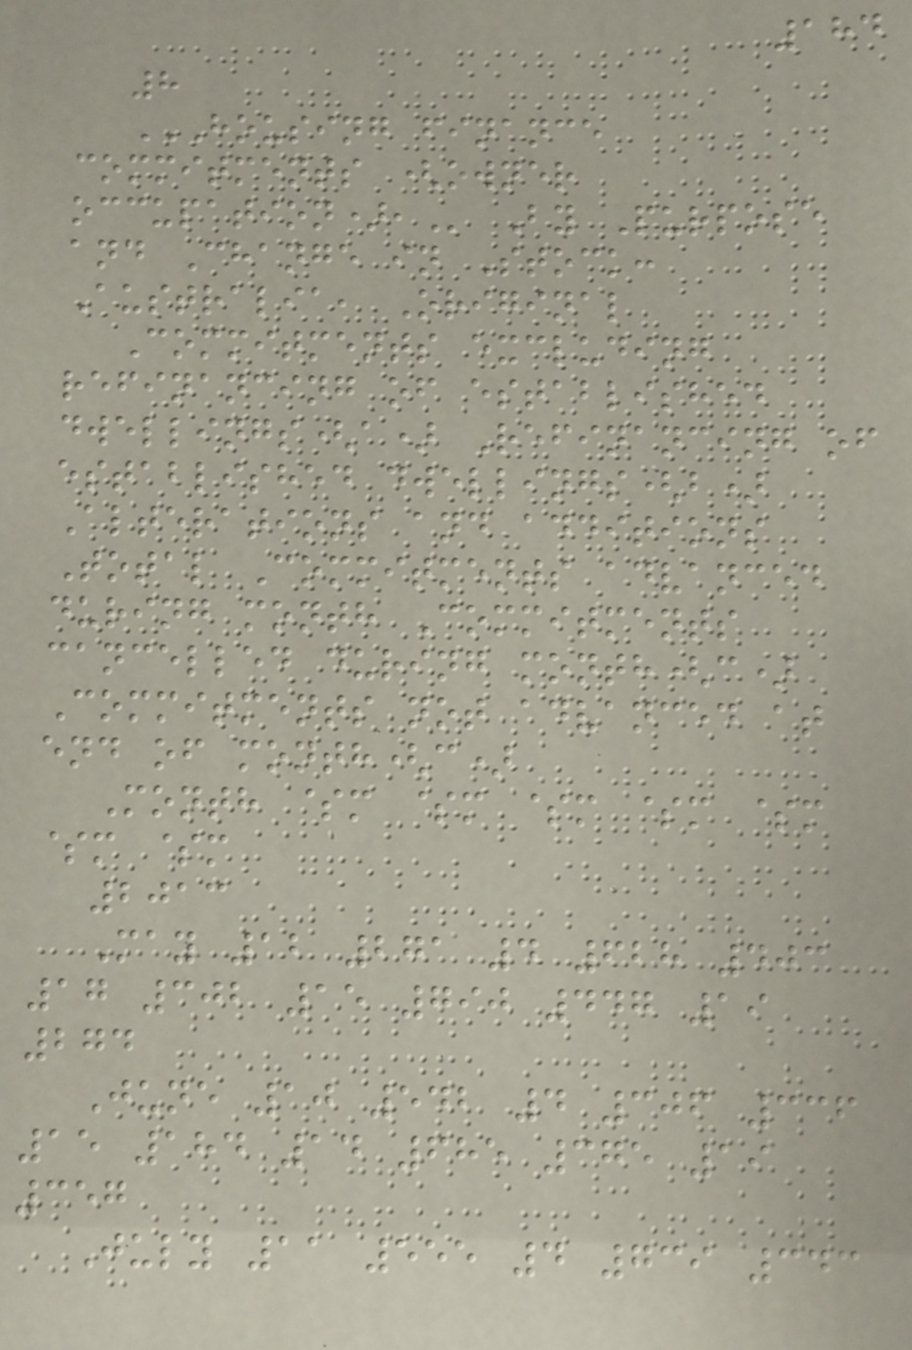184
8
HOUSING FINANCE
COMMITMENTS (OWNER
OCCUPATION), By Purpose
and Change in Stock:
Australia, Original
Commitments excluding
refinancing of established
dwellings(a) Refinancing of
established dwellings(b)
Alterations and additions
Total Commitments advanced
during month Commitments
cancelled during month(c)
Commitments not advanced at
end of month(c)
Month $m $m $m $m $m
$m $m
2013
May 12 271 4 628 403
17 302 15 790 447 19
274
June 10 542 4 306 336
15 184 14 685 375 19
357
July 11 555 4 739 343
